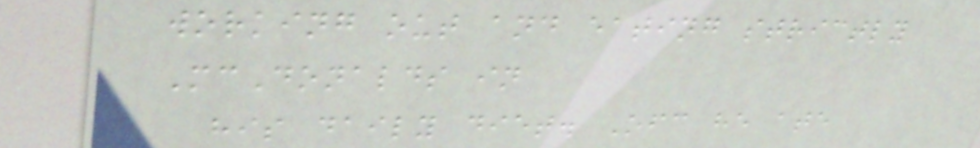working out and eating strictly
McDonalds in
his daily diet. Ofc he ate
